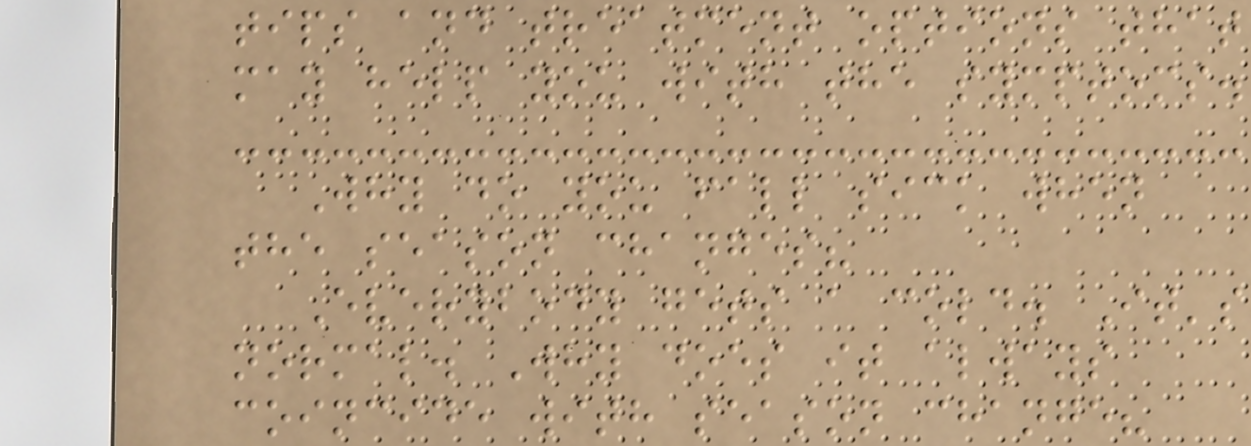tips and treatment options that
may help you with the symptoms.
Why do you fall sick when
the season changes?
Everybody gets a cold. It's
normal. Why does it always
coincide with season change?
